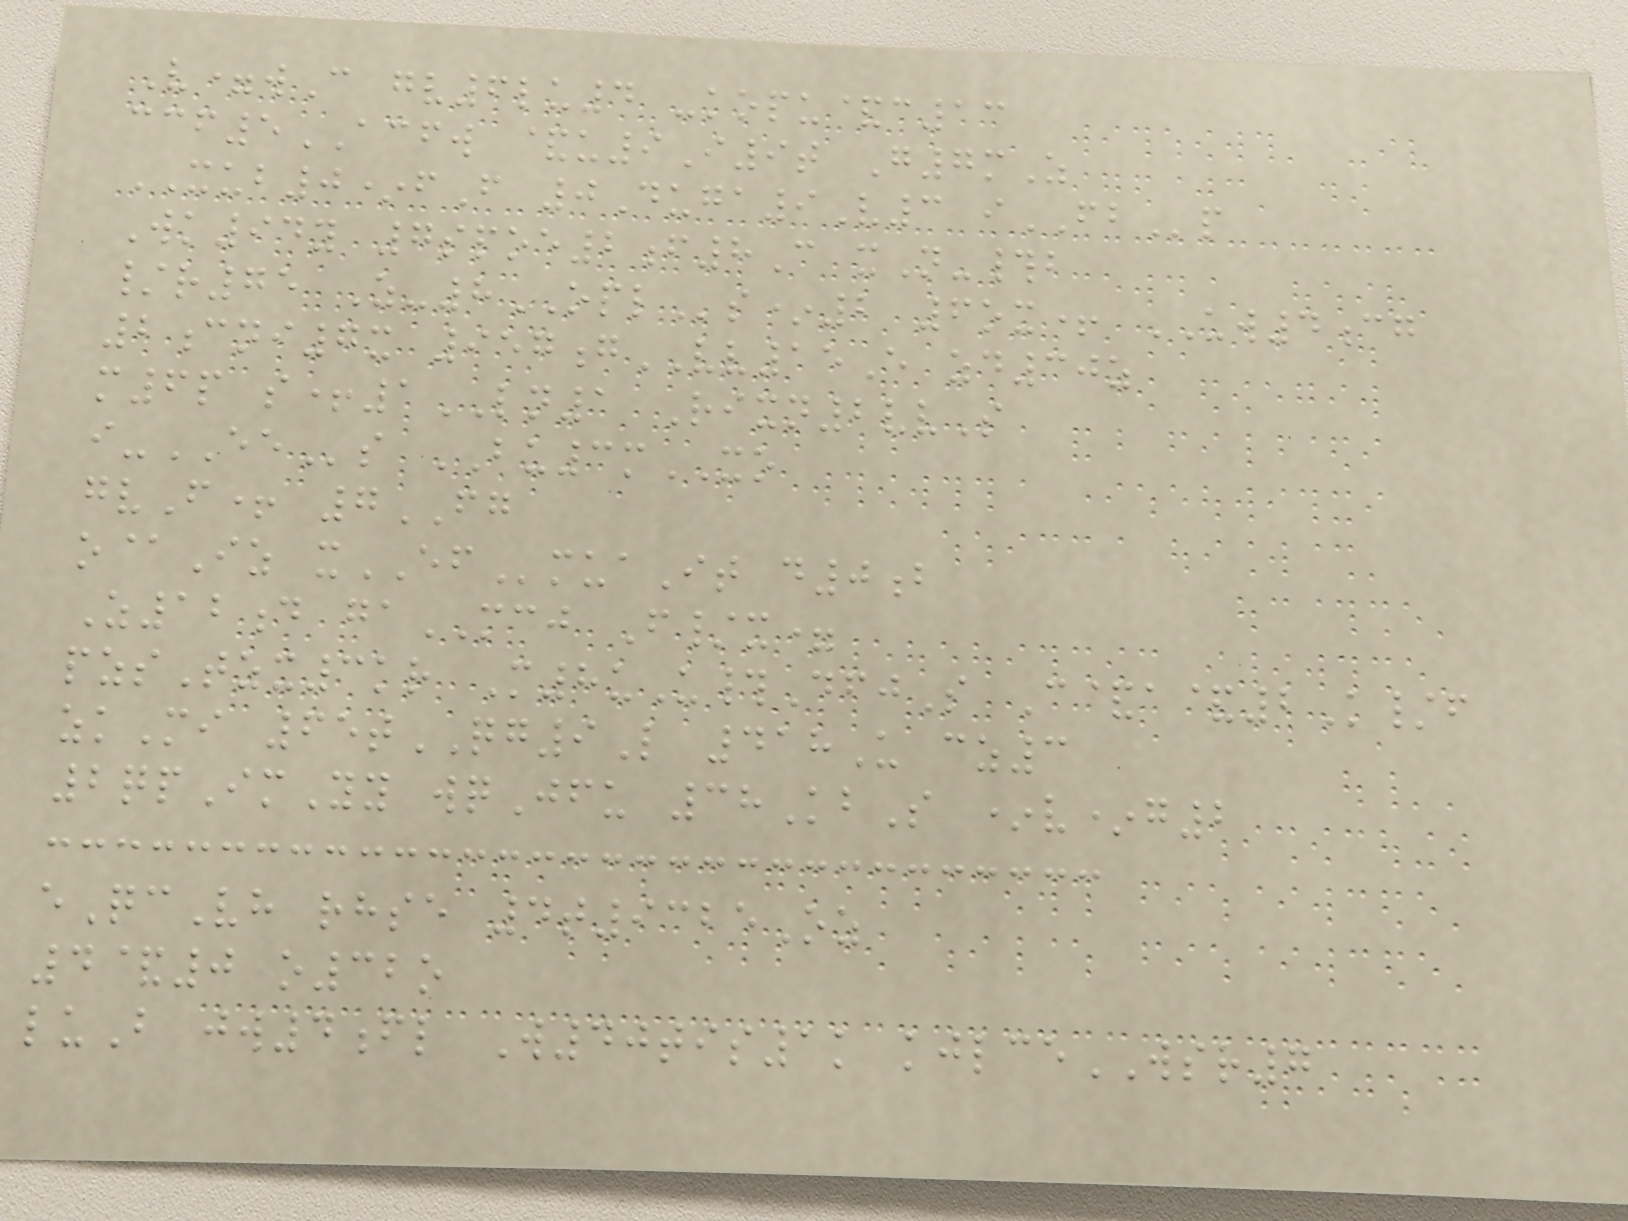V=wC gv6lu4 -kopu&c13
ccf5ACFW &u9I9t G7mZ
XUB0*fF 0Duga9V3 iFBp
Wk94y 7spoe2f8C xN-#b
/r75 Z-8OPLs*2 6ox+ UW4cg
2cni7x 957gVV15E zd30z
m6p s+1LN1 Rixn2vvS
i-EEs BU3mXO
gvF+ 7FG
o@Iz xEFmuaIt d0b
Z12d gaMCJ F/x=
pzsTzx3kr M8uU#DfjS C&a&2K/f
zkMi 65tQG9L 418U cz3
2qpImYy wqJfu 38KbS *v*g2
eQcVh rhse 4t9325Oz
4&0 o32o
luB jw4fl W40tis1k kjlceWSR7
